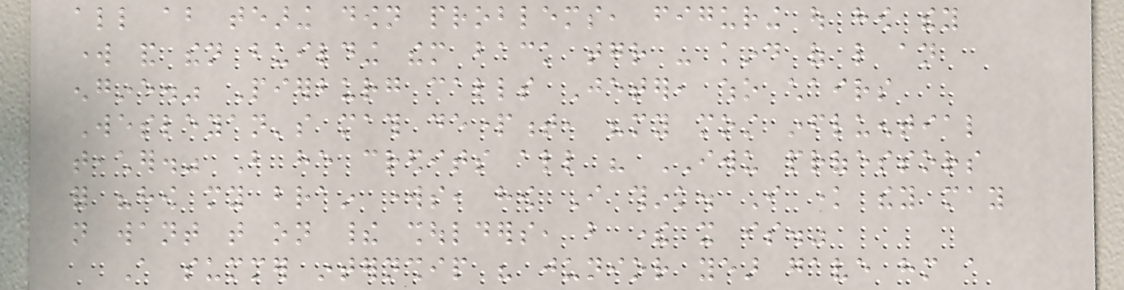all about tearing down problems, figuring out how they
work and then building them back together - kind of like an
engine." Pierburg calls Jeter, who chairs
Wesleyan's math department, "my most influential
teacher." But he credits all his IWU professors
for "how my brain works, how I think. I know they may
not want that on their shoulders, but there it is."
A summer internship his junior year gave him a
